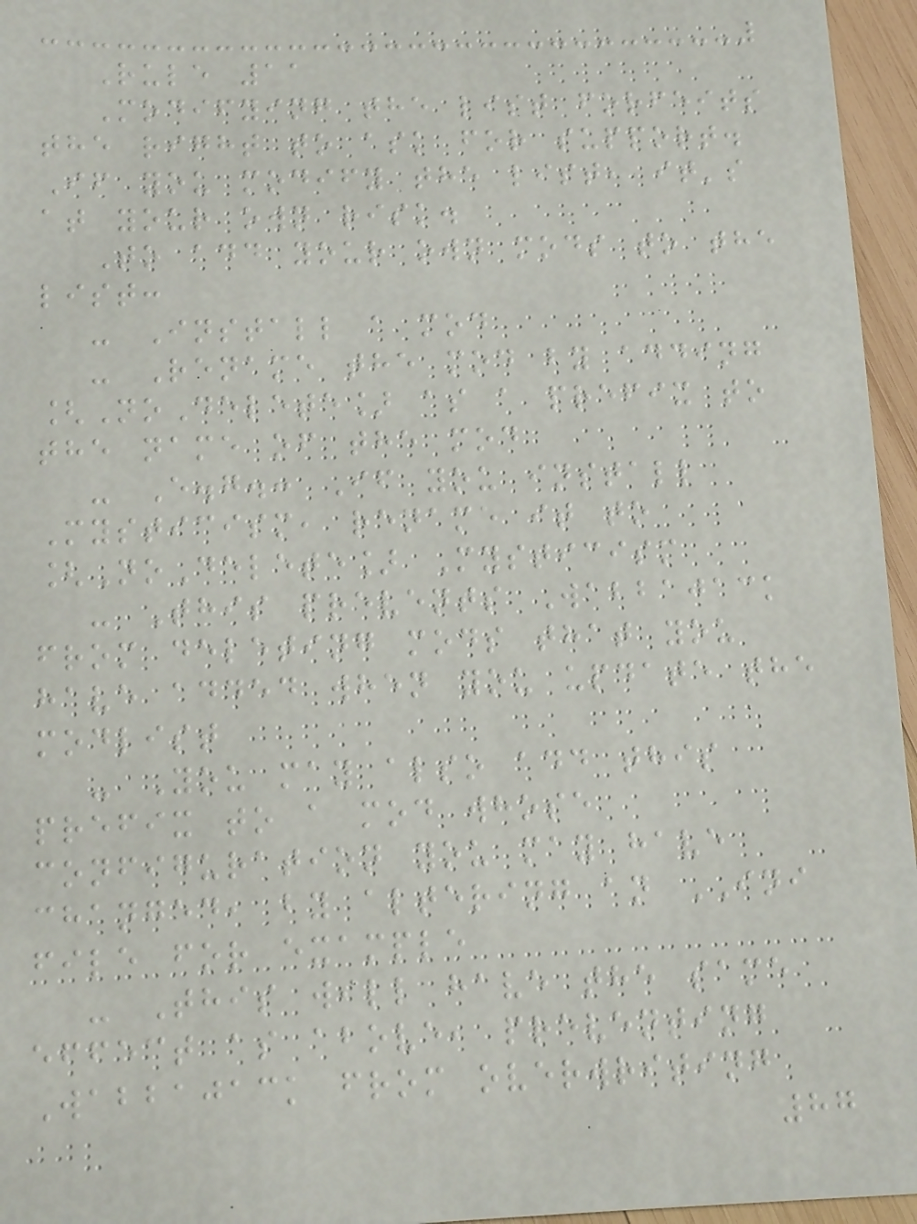Rule 11
Modifying the list forfeits
the right to ask for support.
If you modify the list, it's
at your own risk.
To add your own mods to the
list:
- Install a mod
- Rename the mod by adding
[NoDelete] as a prefix to
the name of the mod
- E.g.: If you install
Mysticism, rename it to
[NoDelete] Mysticism
- This prevents Wabbajack
from deleting mods that you
have added when you update the
modlist
- You may also add this
prefix to a mod whose
configuration you may have
changed, by altering an INI
file for example
- This will have the same
effect as above, preventing
Wabbajack from overwriting
87
